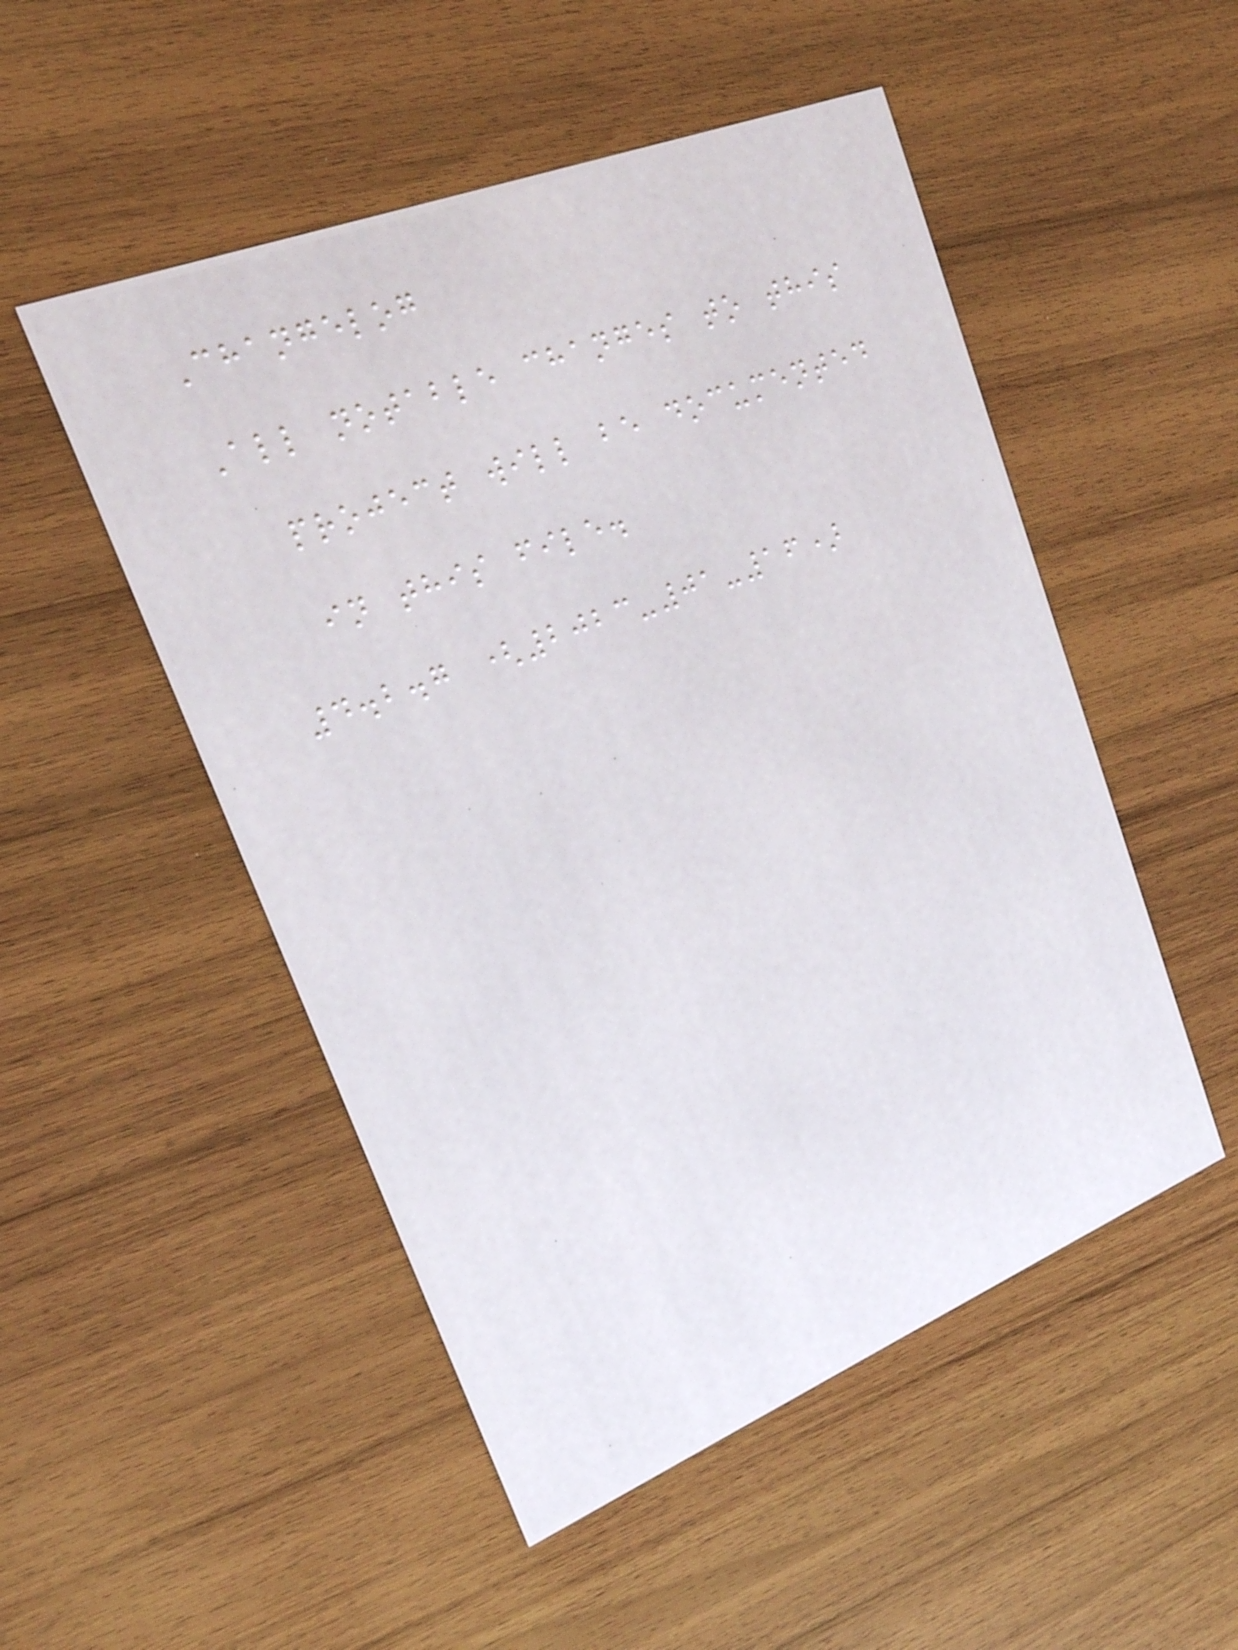Changelog
All notable changes to this
project will be documented
in this file.
4.2.7 (2023-01-16)
